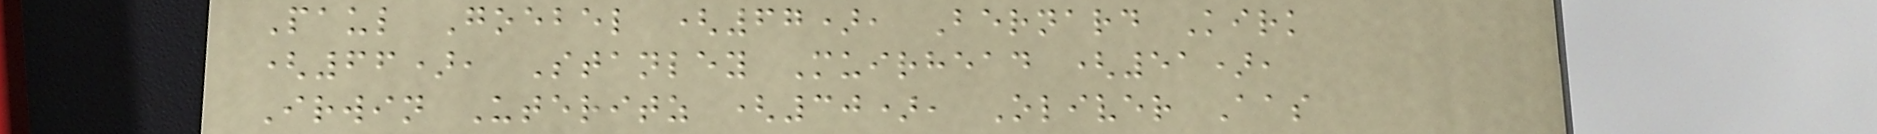Paul Goebel (67), Bernard Kirk
(66), Stanley Muirhead (51),
Irwin Uteritz (30), Oliver Aas
